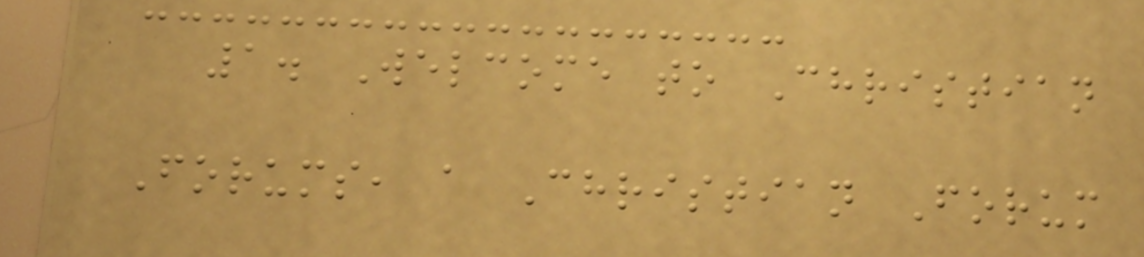1. Welcome to Christian
Forums, a Christian Forum
